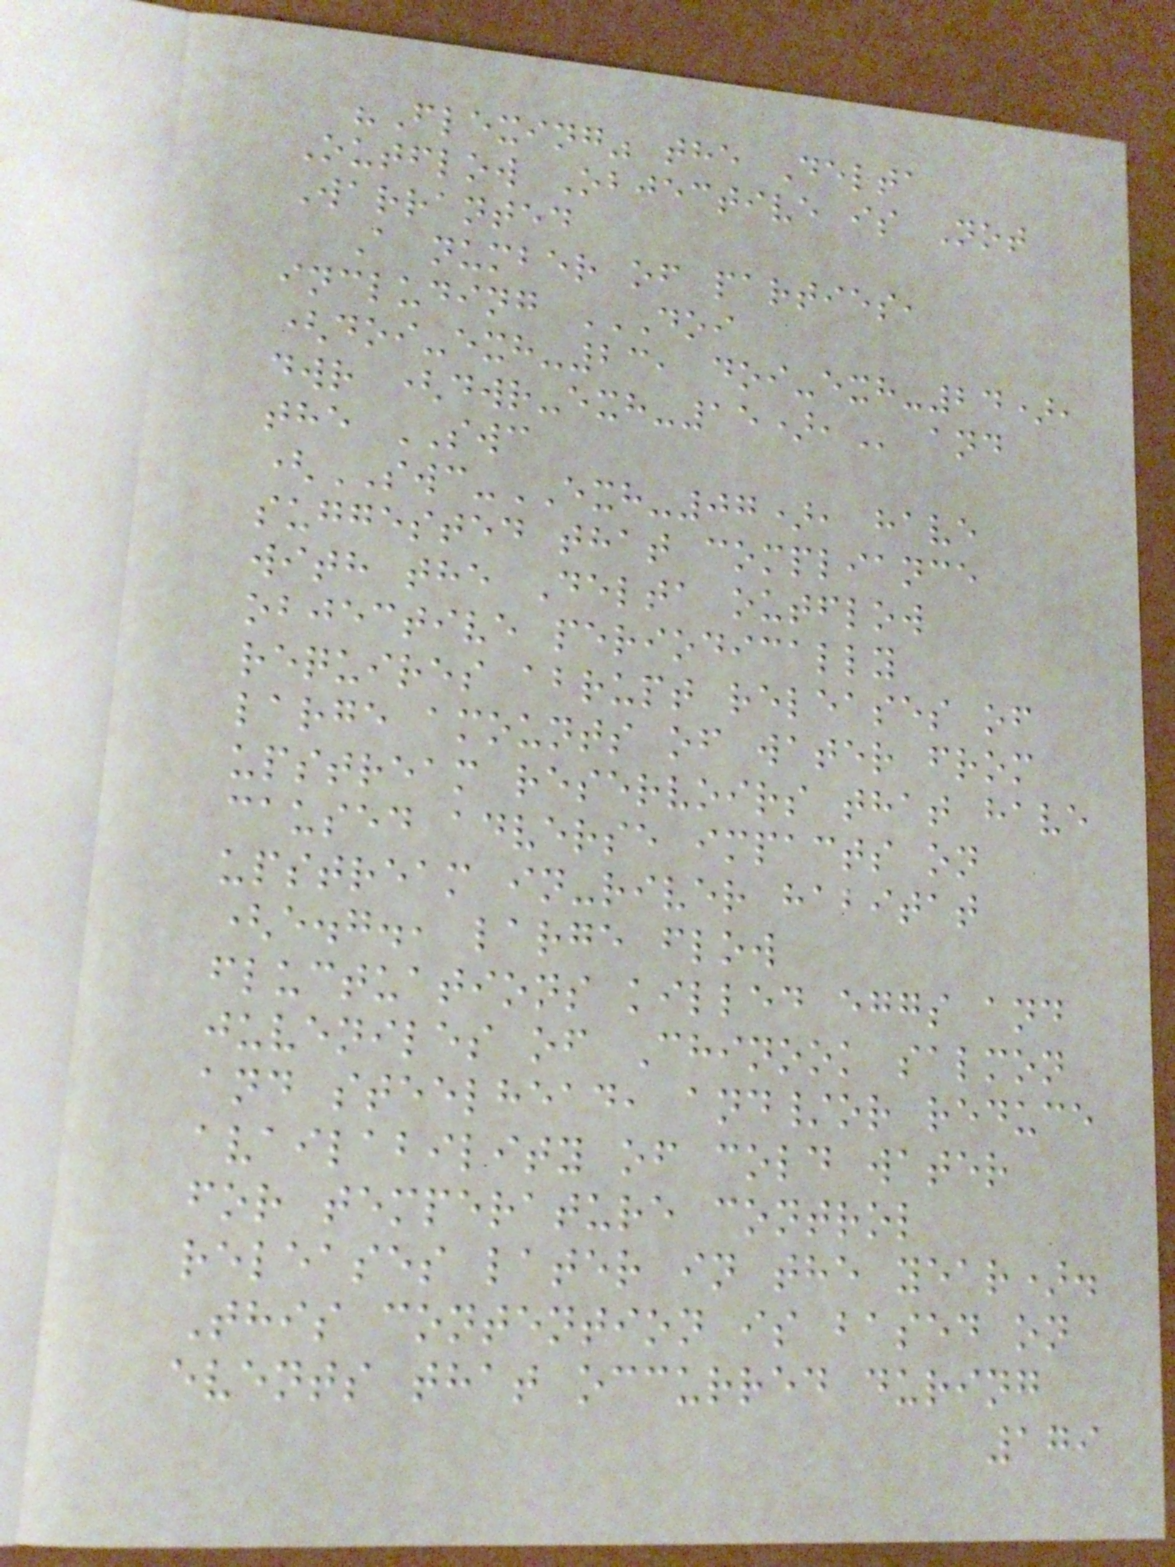"Flexing" the Delta
Outflow Objective is Not
Warranted
A number of parties,
including DOI
(DOI-EXH-23, DOI-EXH-24),
DWR (DWR-EXH-15), and
the SWC
(SWC-EXH-07), have
suggested that compliance
with the Delta outflow
objective periodically
requires abrupt releases of
large amounts of water from
upstream reservoirs that have
caused adverse impacts on
upstream in-river habitat
(e.g., large flow
fluctuations killed eggs and
juveniles of Chinook salmon
and steelhead, and/or reduce
availability of cold water
for temperature control
releases later in the year).
This contention is based on
events that occurred during
179
